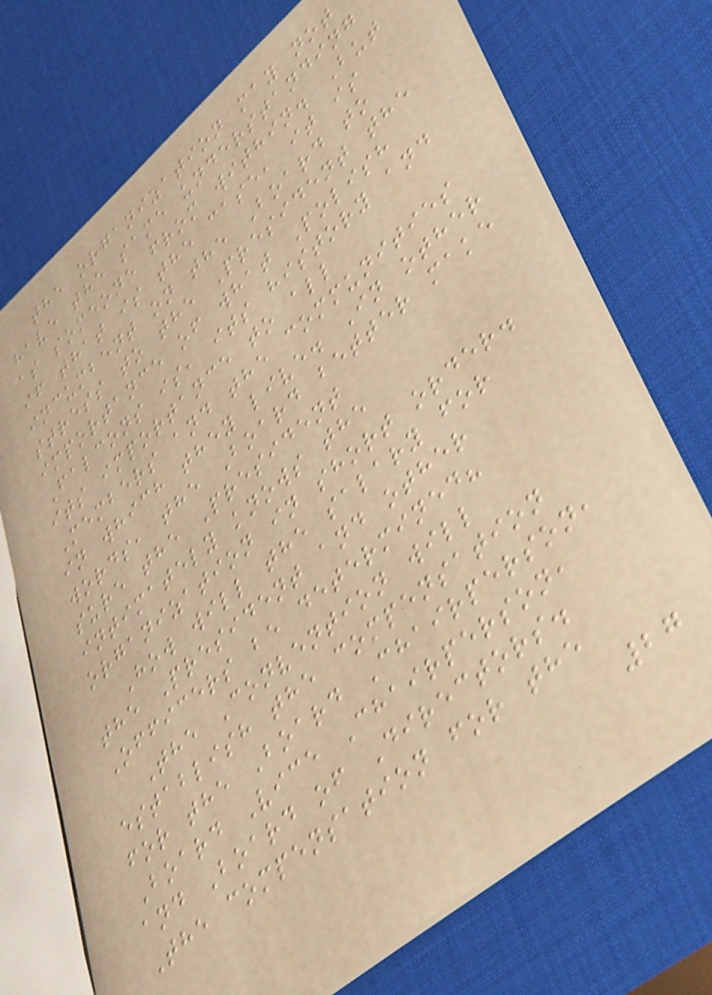the organization may not
have the same understanding
as someone from within. But
if that is the case, it is
incumbent on the Board to
stress to the President the
importance of what Polish
Falcons is, its history and
its importance to all
Members and the communities
in which they live. In other
words, the Board better make
sure the President
intimately knows the
organization in short order.
How will the salary for
the President and other
Officers be determined?
The Convention will
establish the compensation
for the Board Chairperson,
Board Vice Chairperson,
and Board of Directors.
The compensation for the
27
